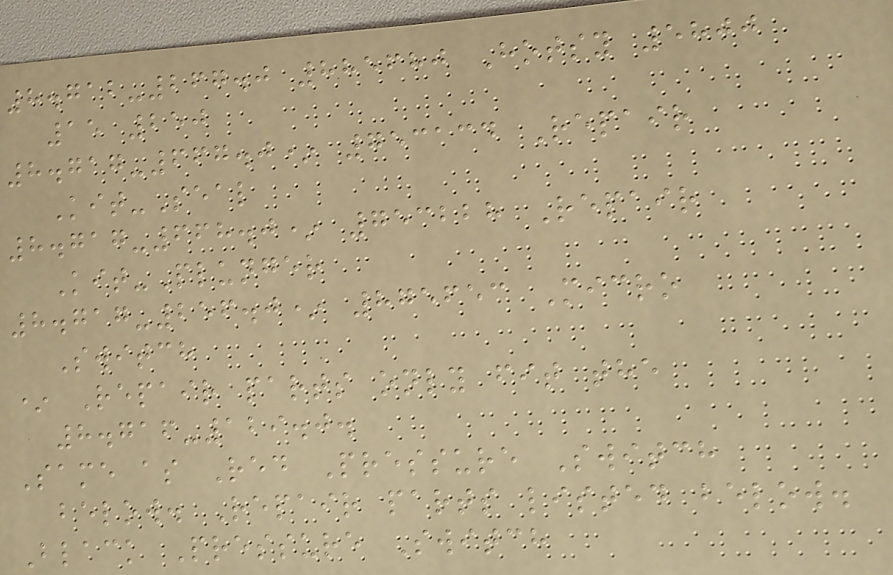8.712-267.0 885680 Hotsy 5800
15 250
8.717-667.0* 753134 Repair
Kit-Seal
8.717-668.0* 753228 Repair
Kit-Plunger
8.717-256.0* 875653 Micro
Switch
* Repair parts only fit the
8.716-129.0.
Same as Red Pressure Switch
below. Repair parts listed below.
Black Pressure Switch
